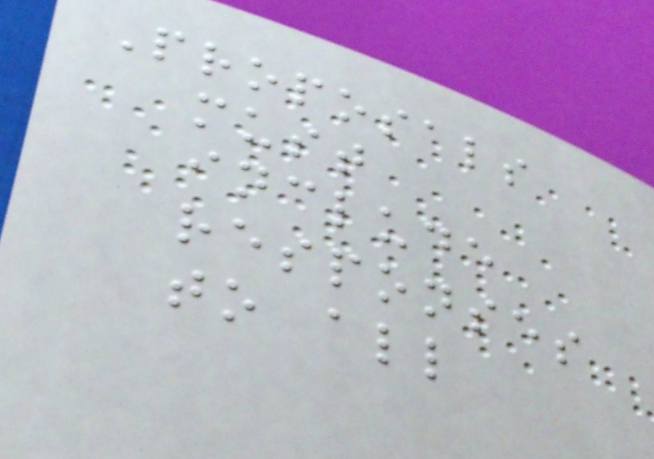Proposals
must
include
responses
to all
